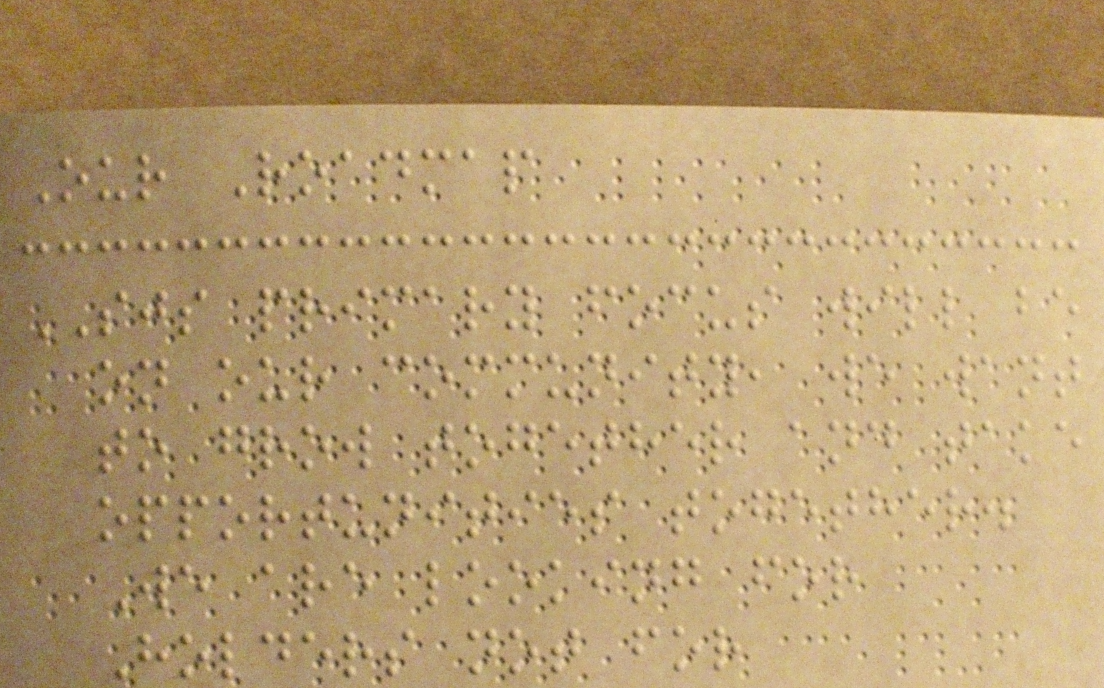Our Roadmap
SJS primary focus will be
on our community, we want
to grow together and take
opportunities together.
We are looking for
Holders not for
